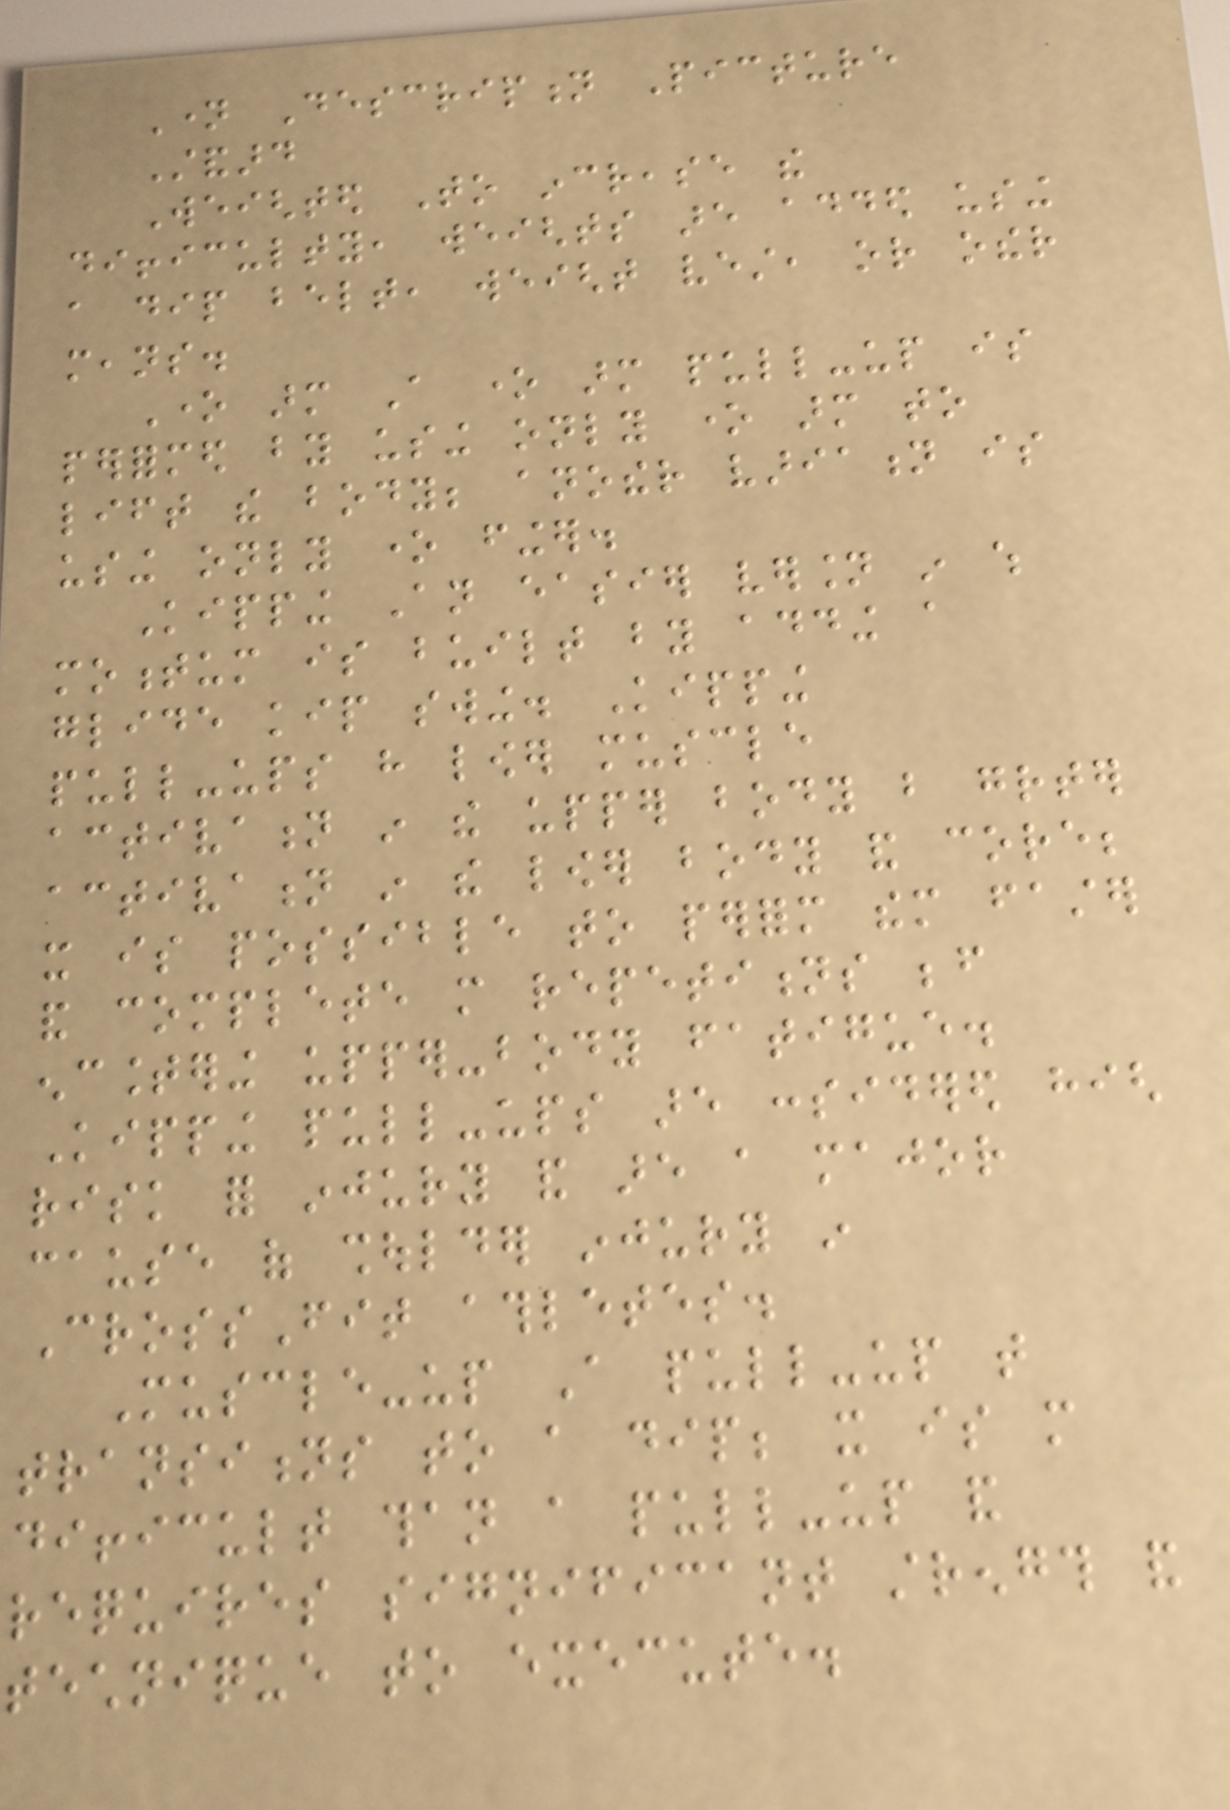Name Description Picture
Standard
Weighted To increase the
difficulty, weights are added using
a dip belt, weight vest, or other
means.
One arm A one arm pull-up is
performed by using only one arm to
lift the body; another variation is
using only one finger.
Kipping An easier version in which
momentum is built by adding a
glide kip swing. Kipping
pull-ups have lower muscle
activation in the upper body but greater
activation in the lower body and core;
it is possible to perform them faster
and complete more repetitions before
encountering upper-body fatigue.
Kipping pull-ups are considered high
risk for injury and are a major
cause of shoulder injury in
CrossFit athletes.
Muscle-up A pull-up that
transitions to a dip; it is more
difficult than a pull-up and
requires significant strength and
technique to execute.
